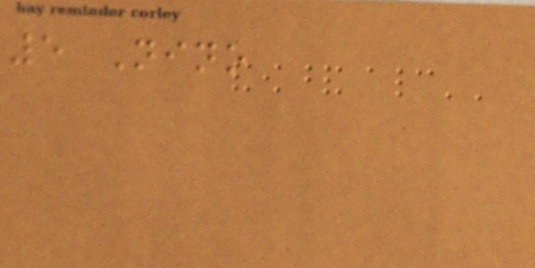5 Nino
